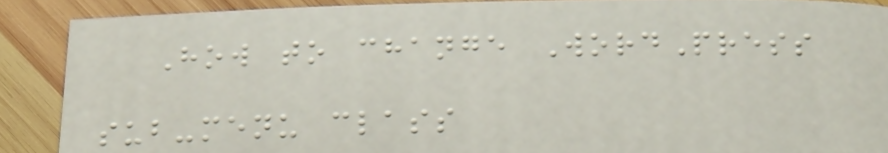How to change WordPress
sub-menu class
